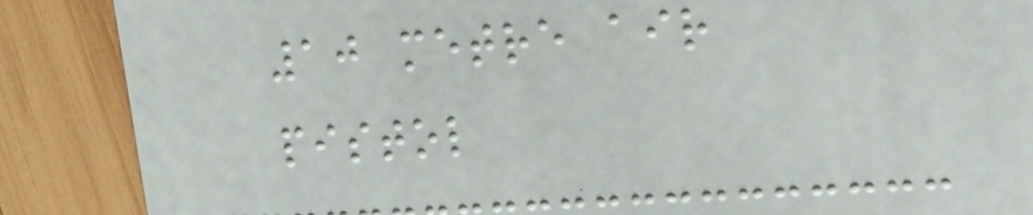10 metre air
pistol
